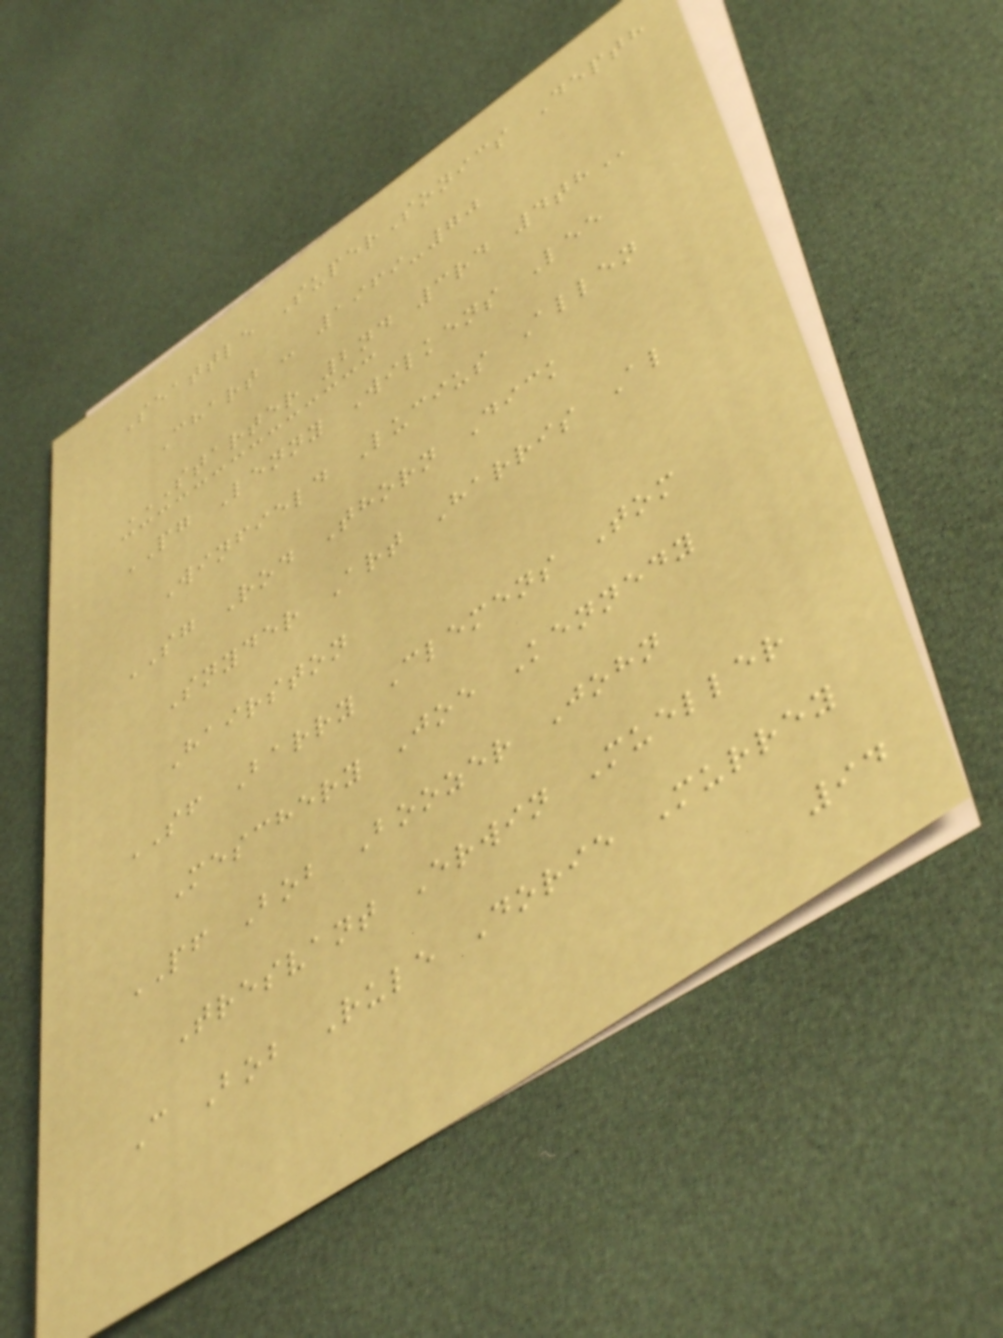Seattle SuperSonics Depth
Chart - 1969-70
STARTER 2ND 3RD 4TH
PG Lenny Wilkens Lee
Winfield Lucius Allen
SG Rod Thorn Dick
Snyder Art Harris Al
Hairston
SF Barry Clemens Tom
Meschery Joe Kennedy
PF Bob Boozer John
Tresvant Erwin Mueller
C Bob Rule Dorie Murrey
94
